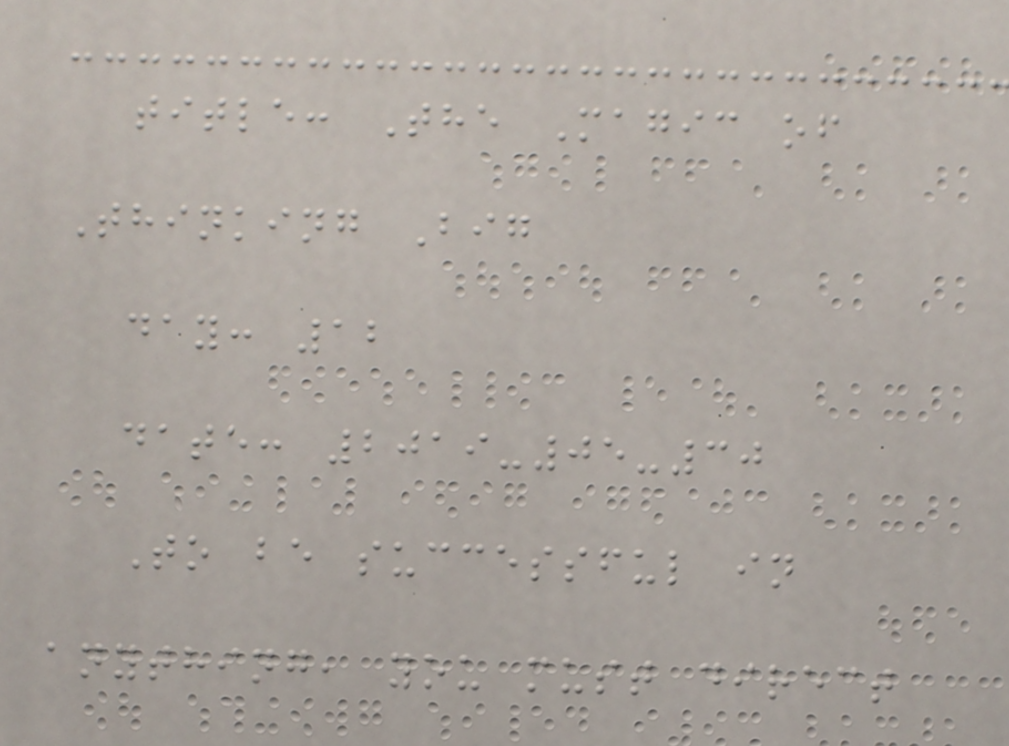title: The Magic of
Thinking Big
day: 12
date: 2019-05-30
To be successful in
anything, you must direct
